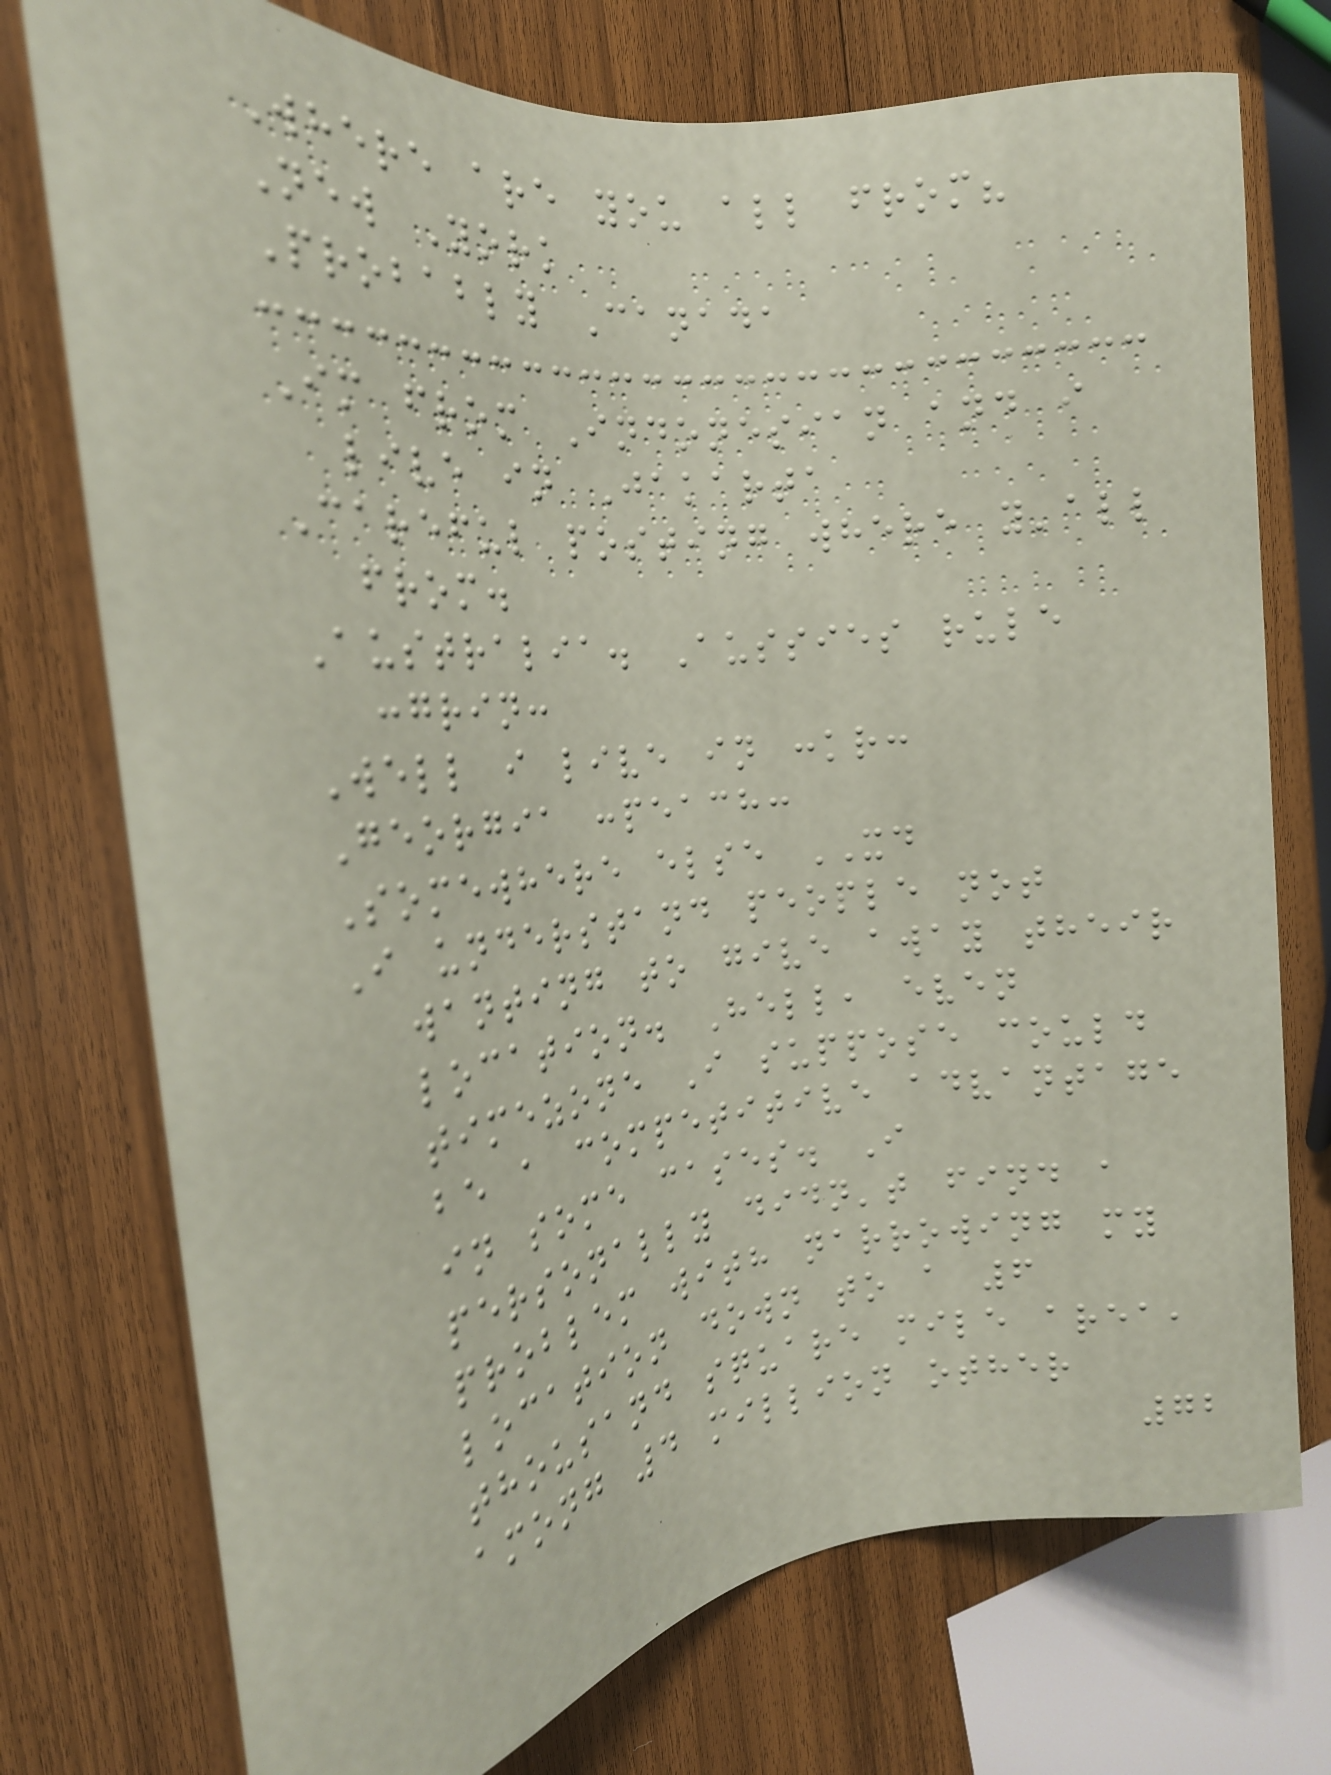Where are you all from?
New York
Probably Canada
Im from Indonesian and i
live in Jakarta
Careful posting where y'all
from.
Australia. Aussies rule
:grin:
Well i live in :kr:
Georgia :peach:
Somewhere else XD
I understand people not
wanting to give away their
location. Hell, even
timezone I suppose could
be a competitive advantage
in some cases. I
personally didn't find a
problem with narrowing my
location down to a 6
thousand square mile area,
among 4 million other
72
